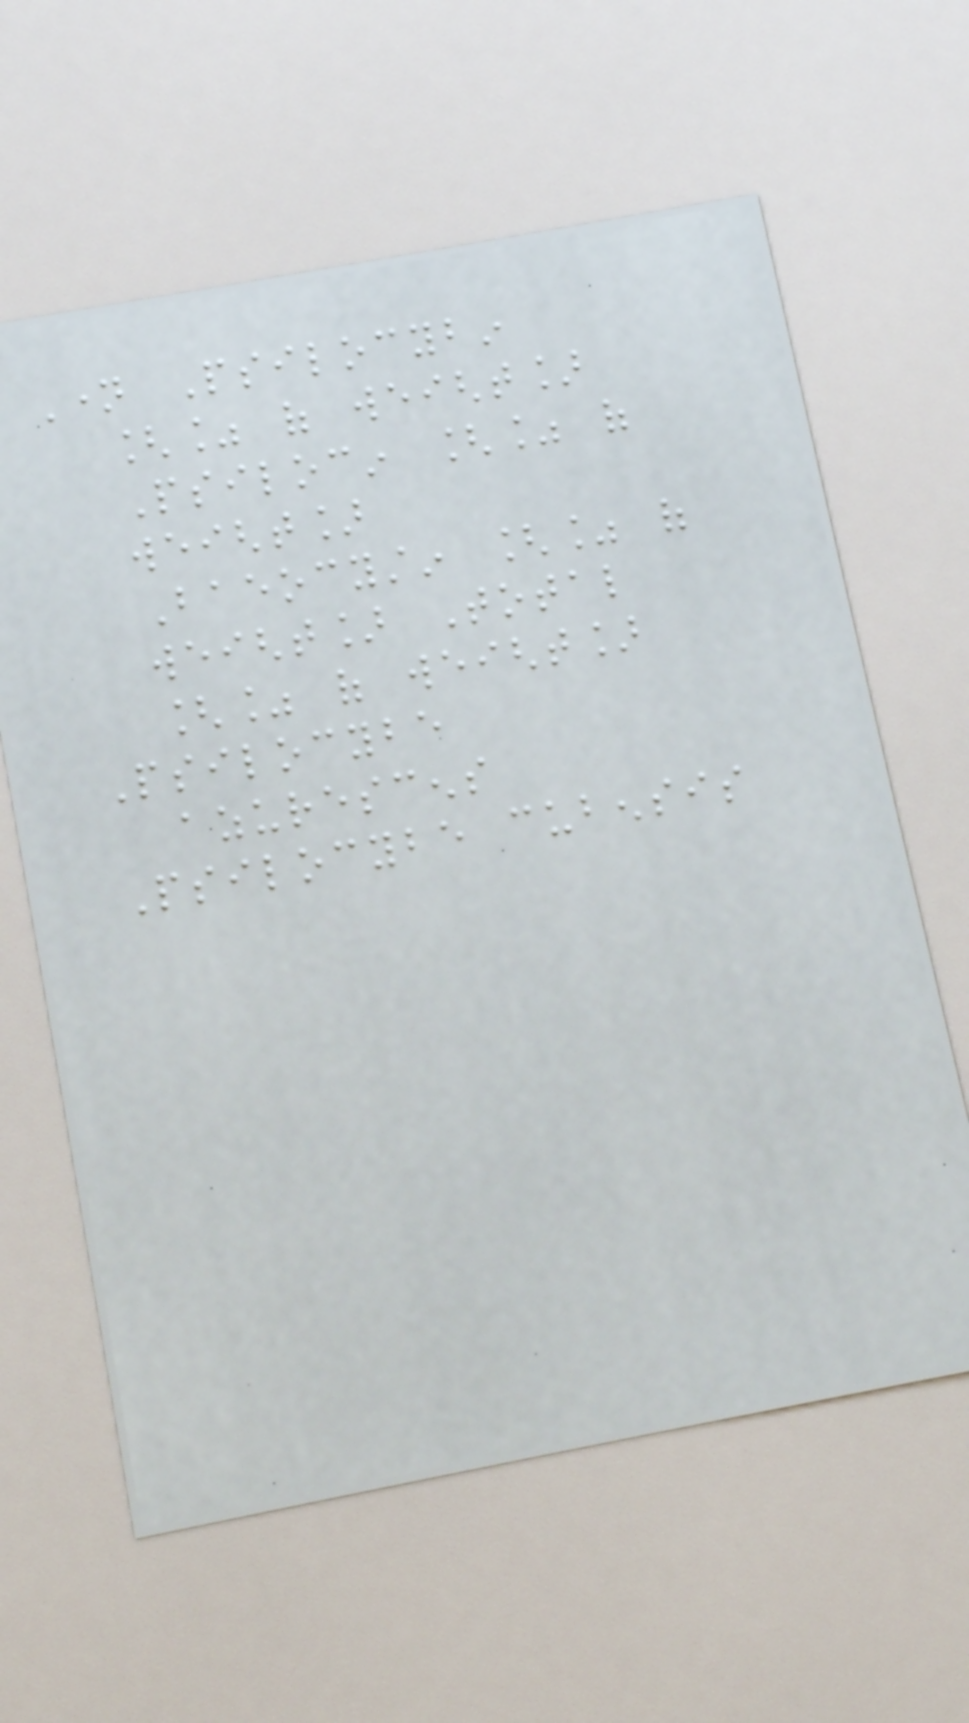Name Psilocybin
[% of weight]
Psilocin [% of
weight]
Baeocystin [% of
weight] Total
[% of weight]
Psilocybe
azurescens
Psilocybe cubensis
